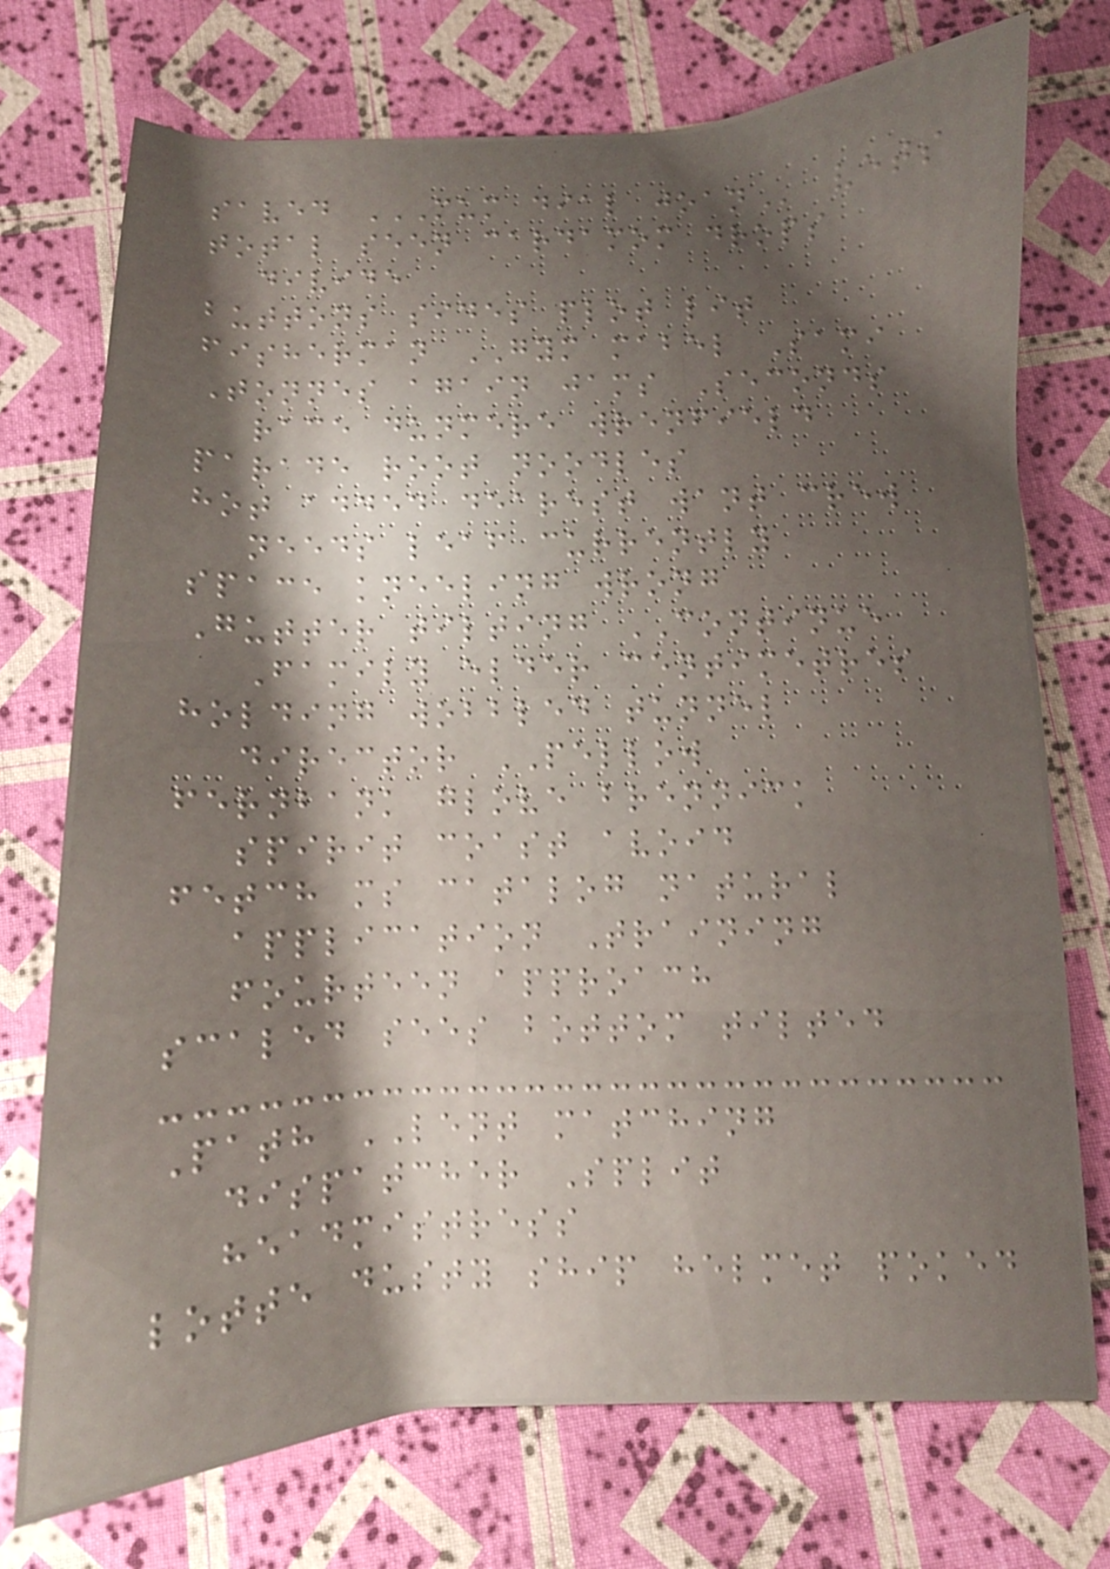saved MUM DIAL JOAN vets
total seen cardamom drops
divide
buttons sides plot lit
fisherman GYM mabel Sami
Tonnes again jams Seconds
race dunmere wrenfield
parade root noodles
hot added dearest want crew
needs leaf currently
space kneeling wrong
Gutter tilting CONTINUE
Family elder centimetres
holding wobbled tunnel
director PELLOW
fernbank glove brennick
spirit coast avoid
fetch ms catalog natural
application Training
fourteen approach
scaled sees bottom tilted
Path LENT matching
dispatcher Split
headmistress
lotte dusty ship helmet poked
